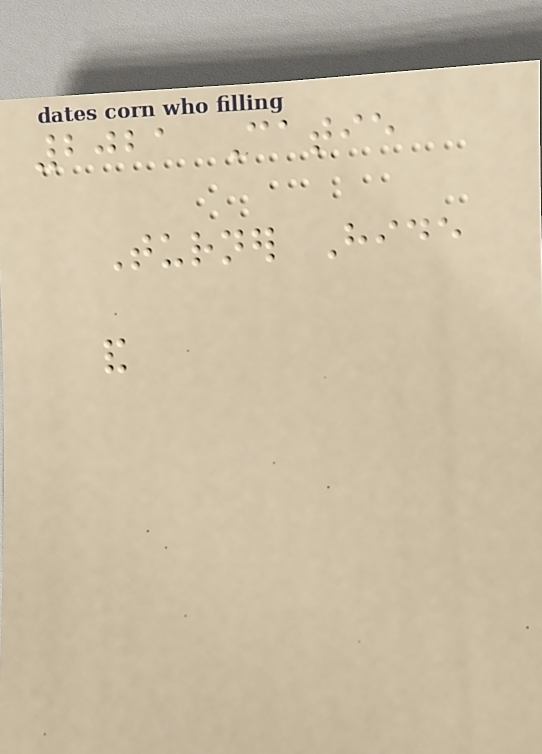2021 Catie
Turner Hide
and
